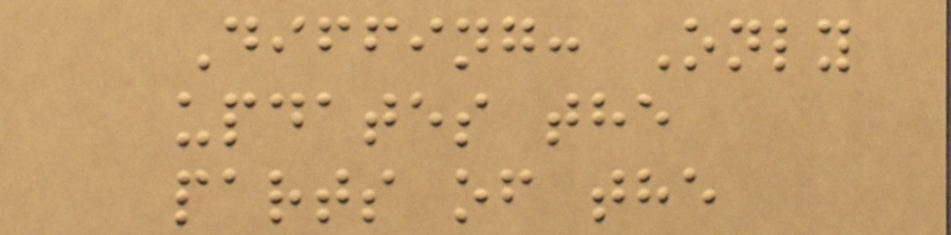Diffing: Only
updates the
parts of the
